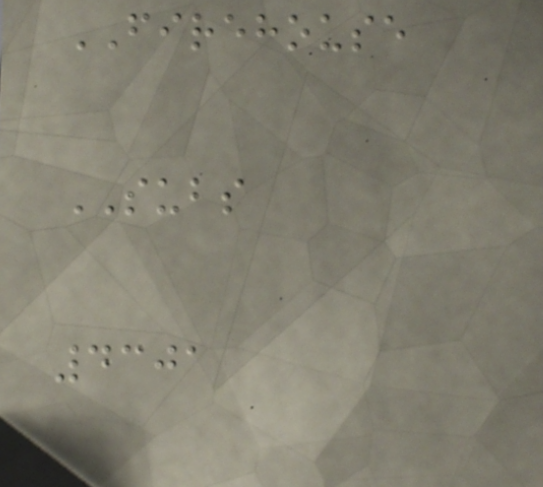FIREHOUSE
SUBS
4301
